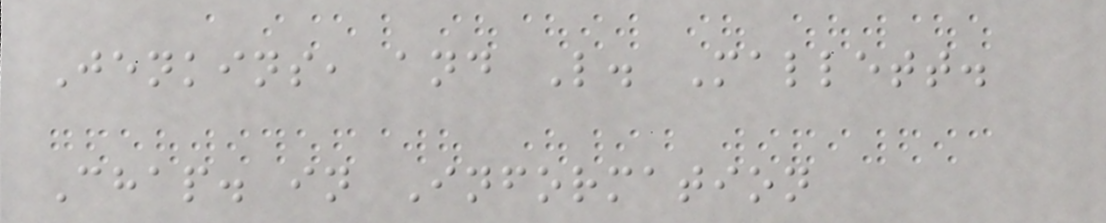Jenkins, and L. Mallett.
Chap. in Information
